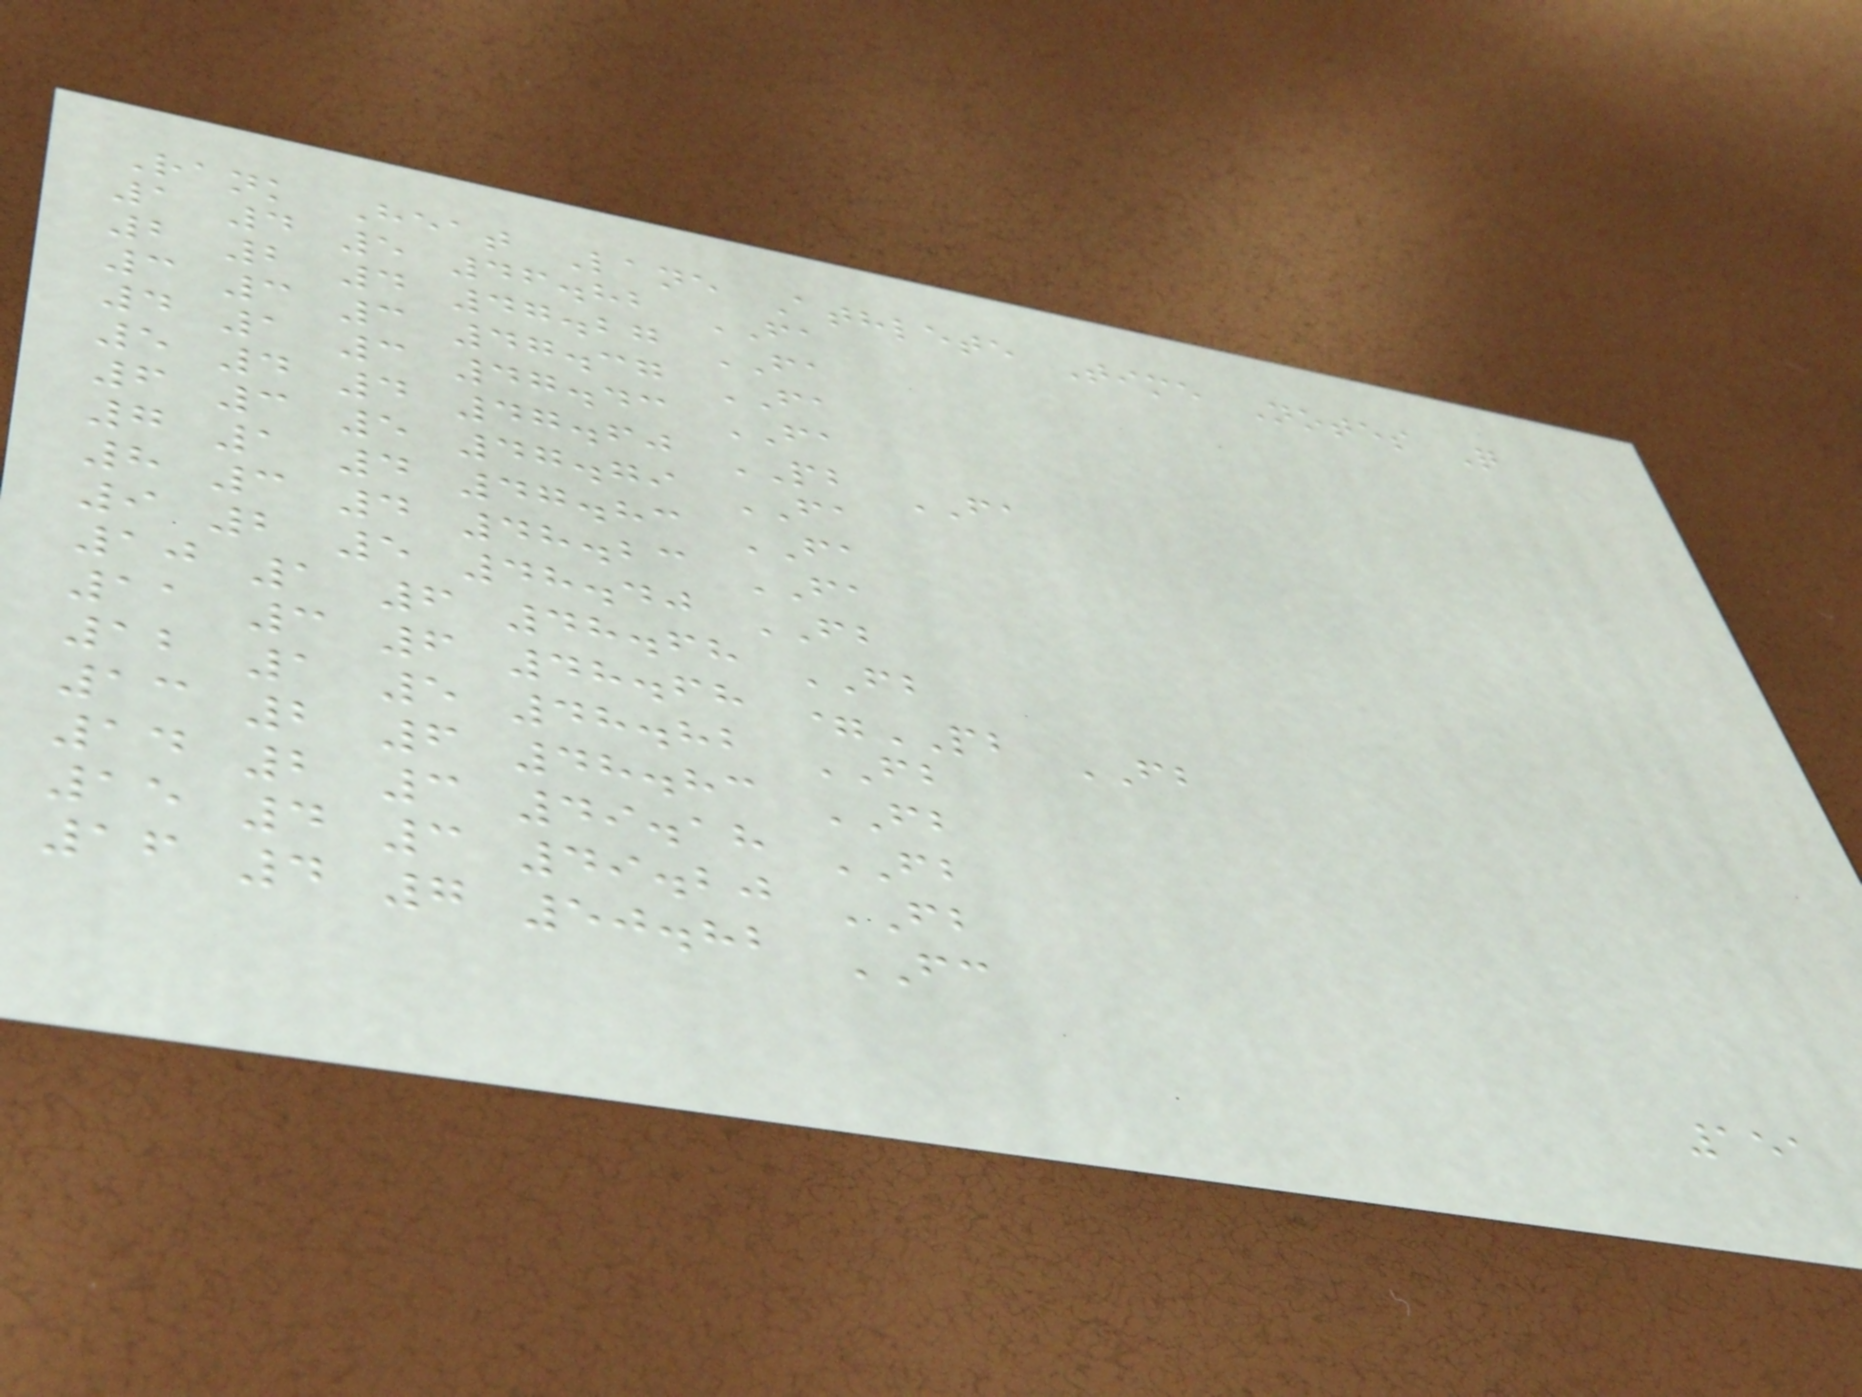Rank Heat Lane Athlete Time Notes Q
1 4 5 46.82 FA
2 2 4 47.27 FA
3 3 3 47.37 FA
4 1 3 47.43 FA
5 4 4 47.60 PB FA
6 3 5 47.79 FA
7 1 4 47.83 FA
8 3 4 48.23 FA
9 2 5 48.40 FB
10 1 6 48.68 FB
11 3 6 48.68 =PB FB
12 1 5 48.82 FB
13 2 6 48.83 FB
14 2 3 49.18 FB
15 4 3 49.20 FB
16 4 7 50.82 FC
151
